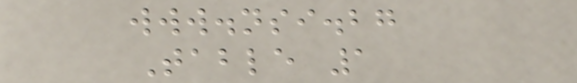www.nsi.bg
Table 1
